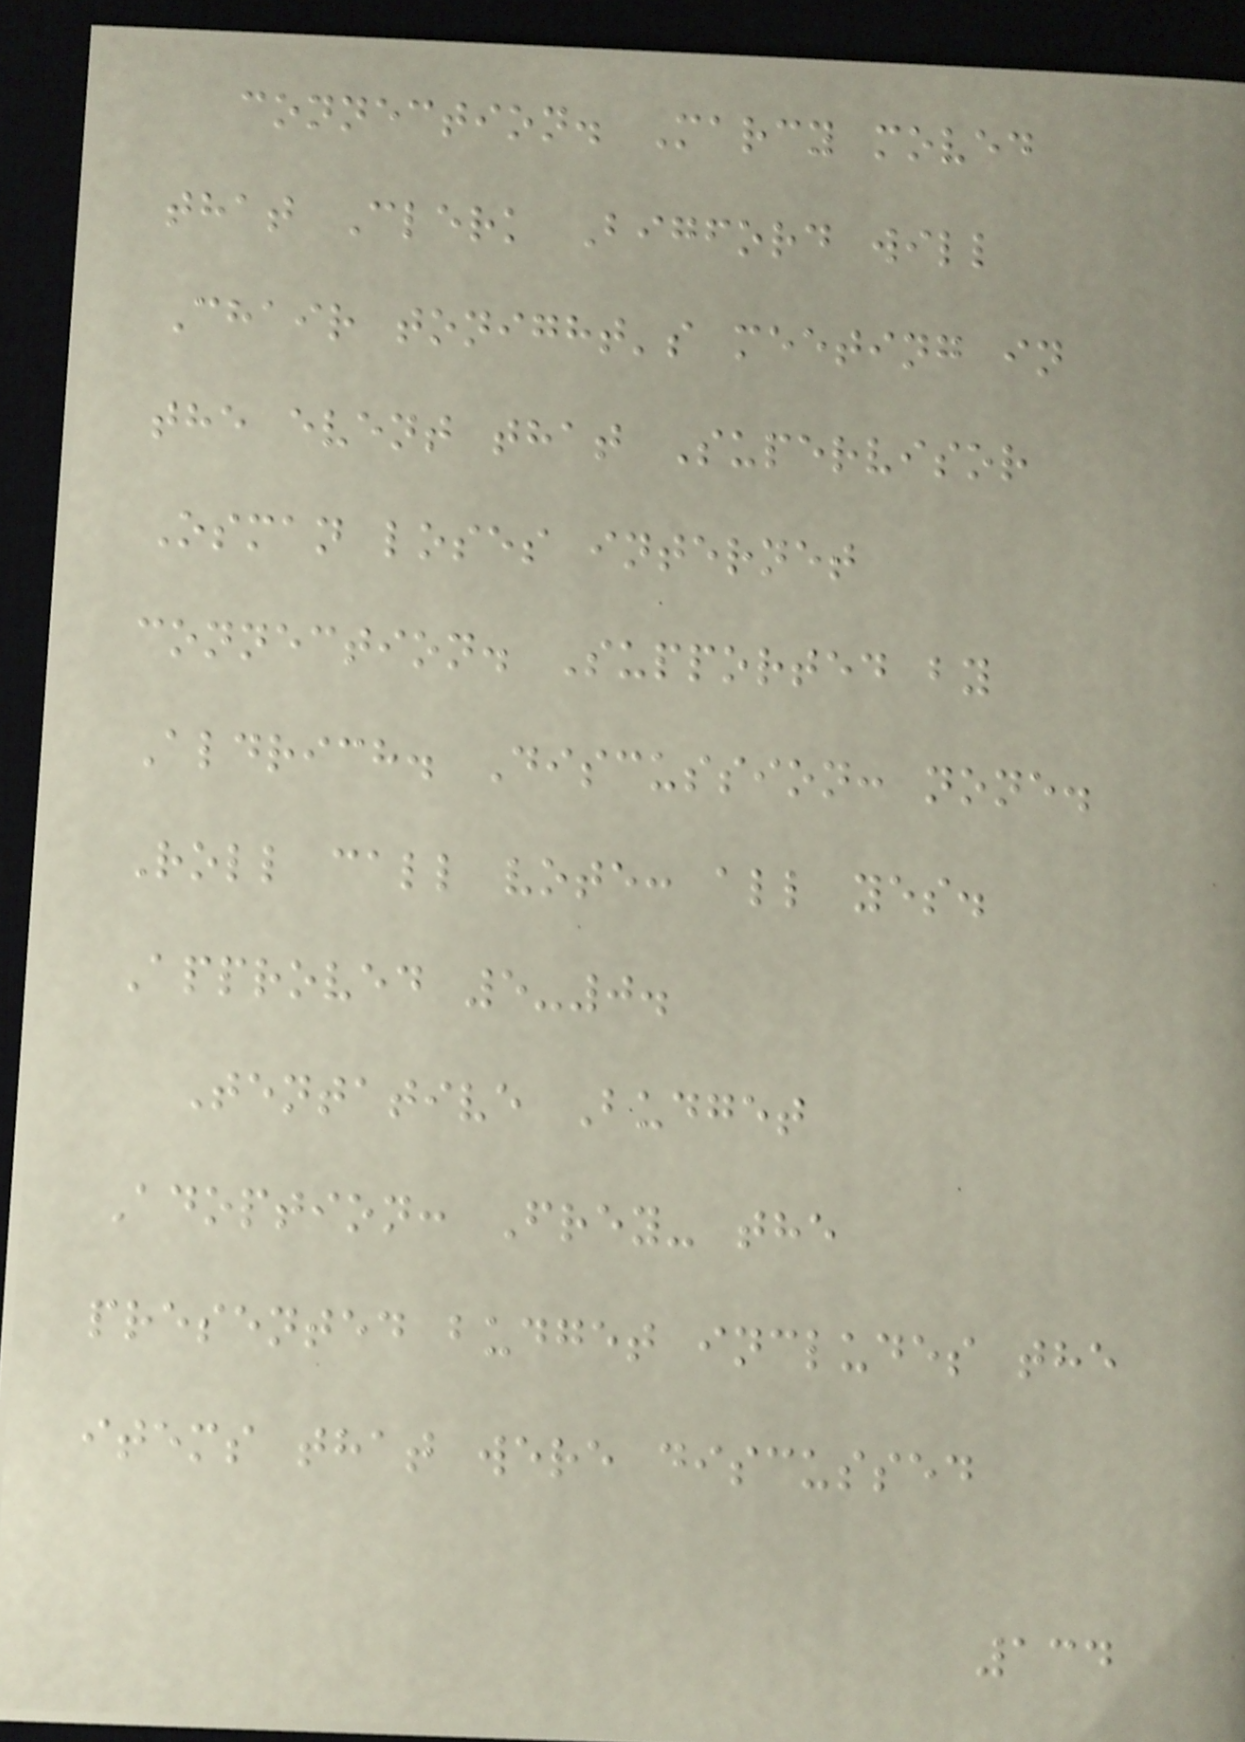connection. Marcy moved
that Clerk Bigford will
Chair tonight's meeting in
the event that Supervisor
Osman loses internet
connection. Supported by
Aldrich. Discussion: none.
Roll call vote: all yes.
Approved 5-0.
Tentative Budget
Adoption: Frey- the
presented budget includes the
items that were discussed
134
